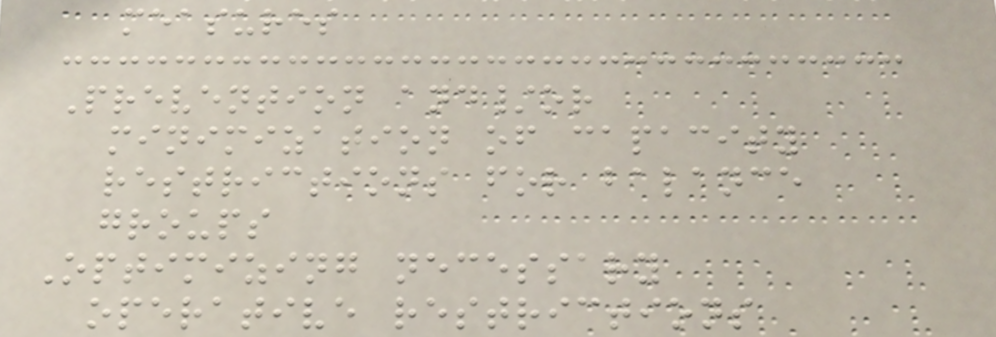measures
Prevention and/or
minimization of capacity
restrictions for balance
groups
Optimizing necessary
operative restrictions
